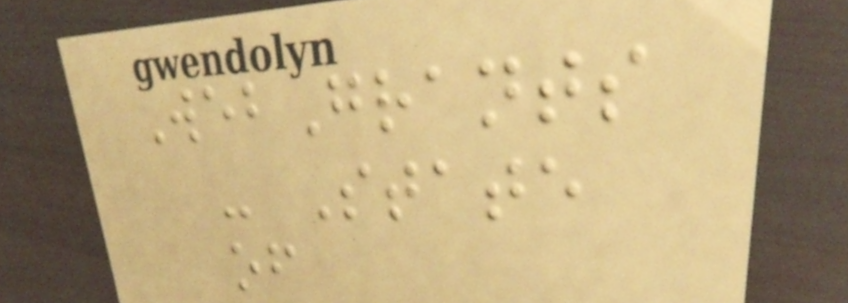WebGrants
- State
of
